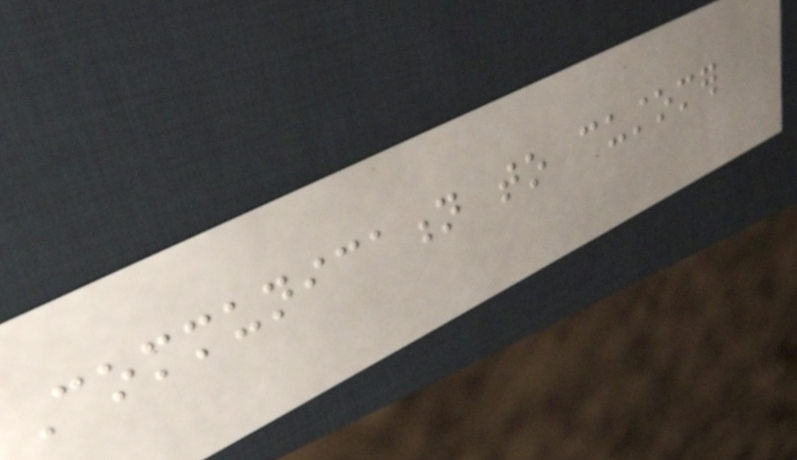Communication to customer
